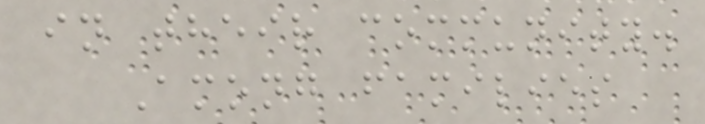in their community.
Among families
